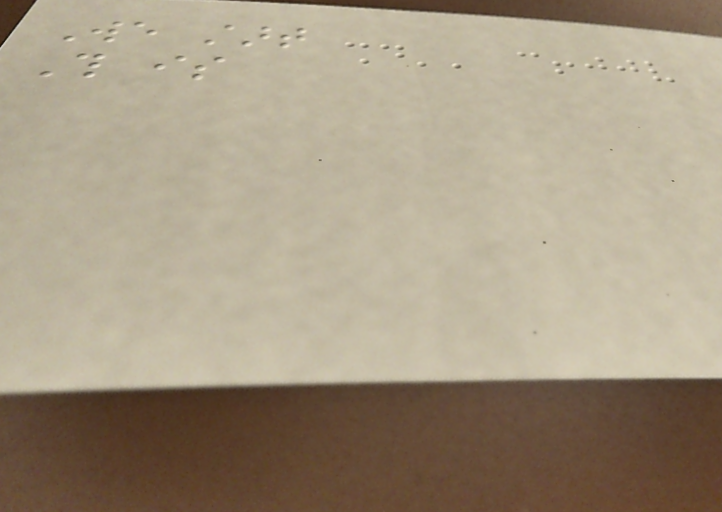We start
This is
